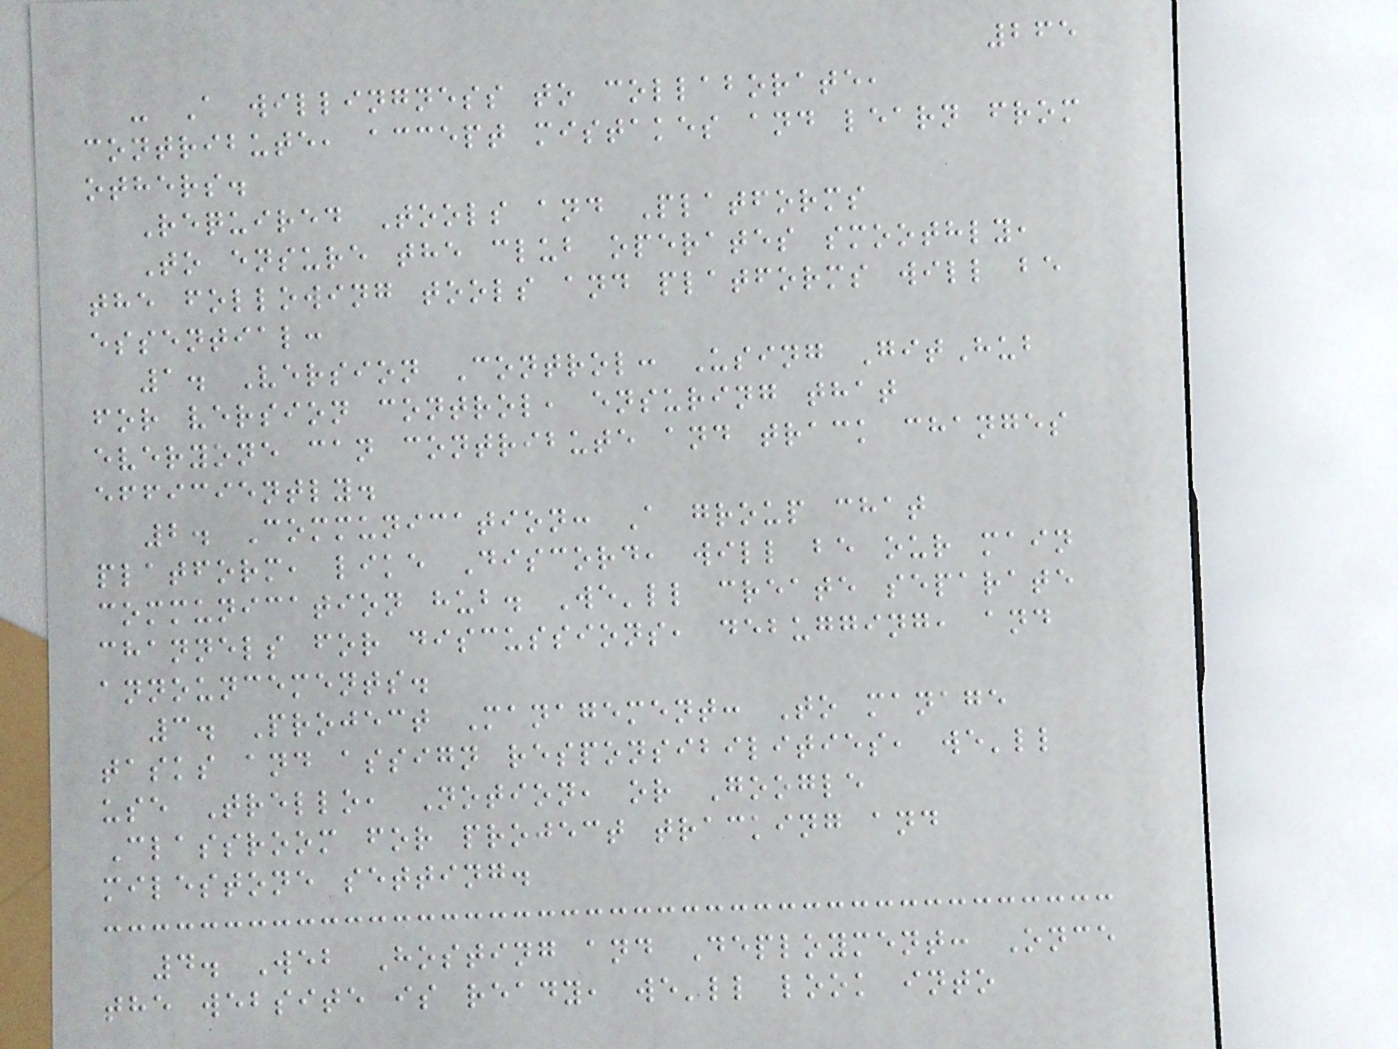265
- A willingness to collaborate,
contribute, accept mistakes and learn from
others.
Required Tools and Platforms
To ensure the club operates smoothly,
the following tools and platforms will be
essential:
1. Version Control: Using GitHub
for version control, ensuring that
everyone can contribute and track changes
efficiently.
2. Communication: A group chat
platform, like Discord, will be our main
communication hub. We'll create separate
channels for discussions, debugging, and
announcements.
3. Project Management: To manage
tasks and assign responsibilities, we'll
use Trello, Notion, or Google
Classroom for project tracking and
milestone setting.
4. Web Hosting and Deployment: Once
the website is ready, we'll look into
